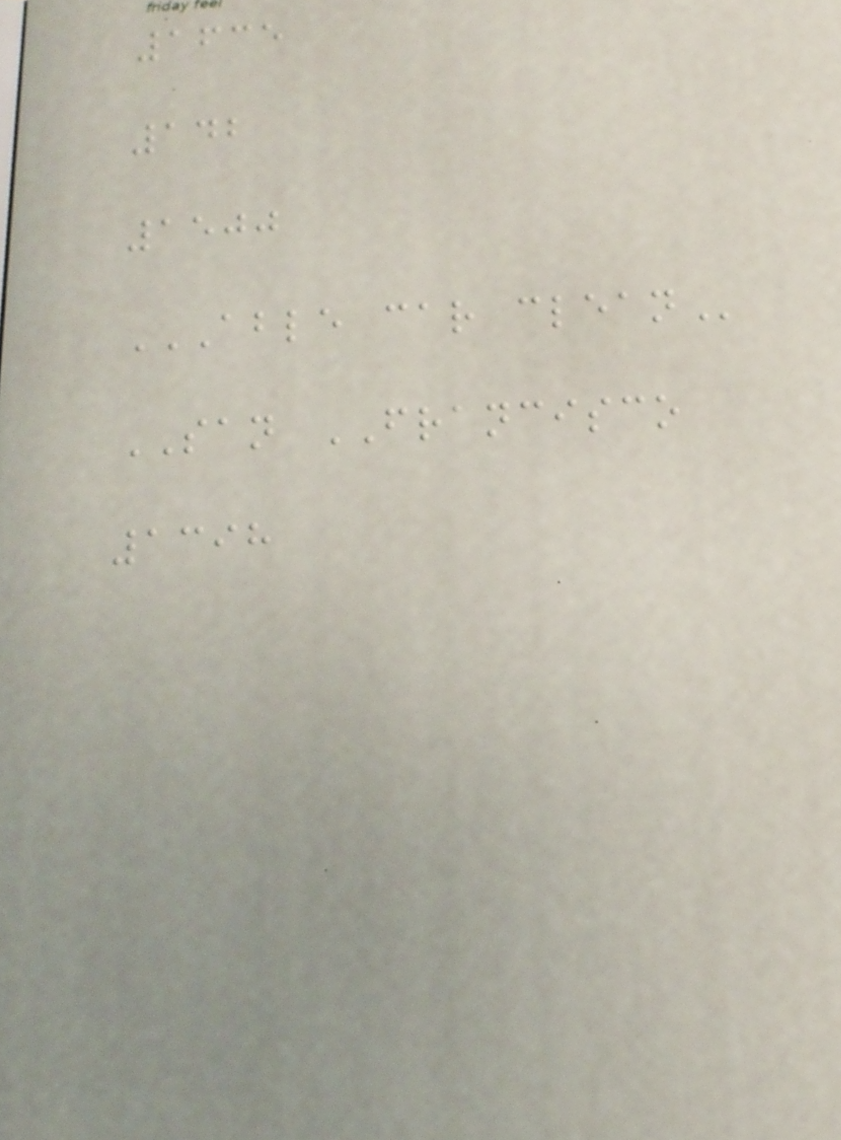1635
142
1500
ABLE CAR CLEAN
SAN FRANCISCO
1398
